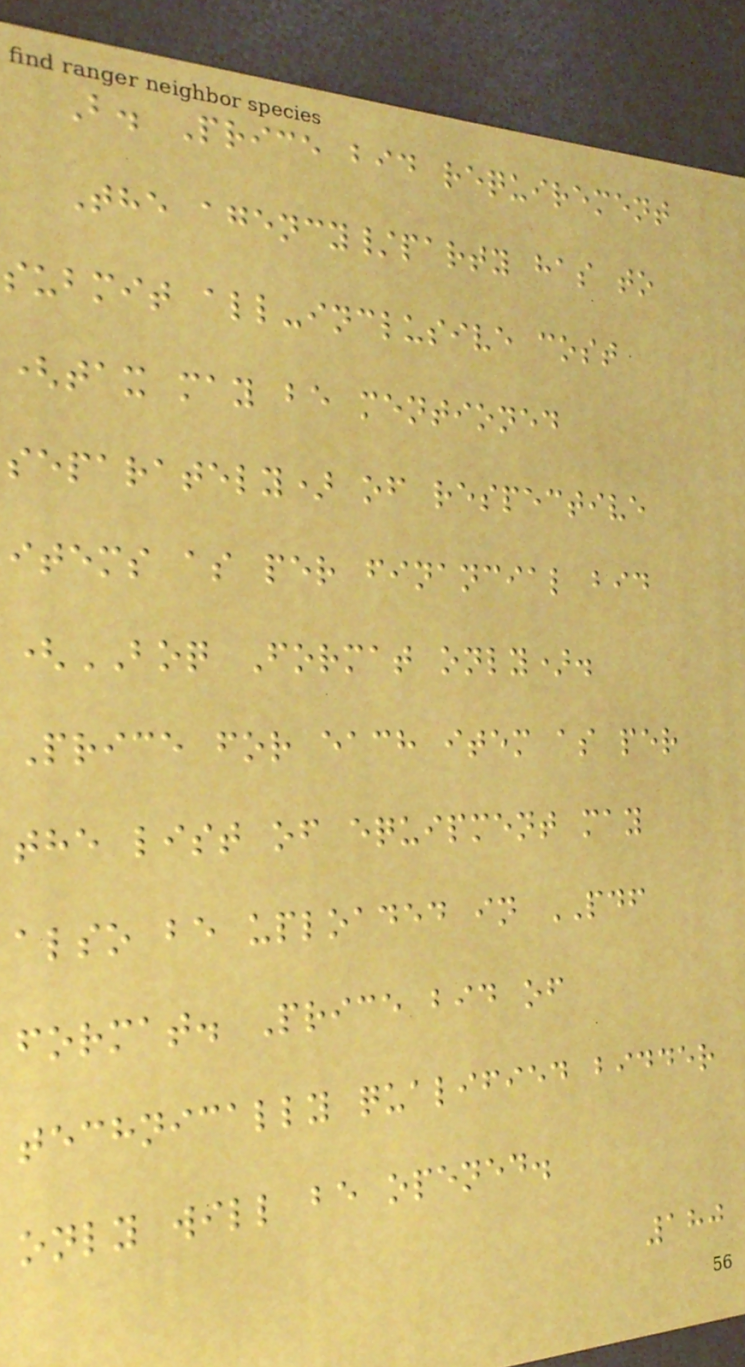B. Price bid requirement
The agency/party has to
submit all-inclusive cost
(tax may be mentioned
separately) of respective
items as per financial bid
(BOQ Format only).
Price for each item as per
the list of equipment may
also be uploaded in PDF
format. Price bid of
technically qualified bidder
only will be opened.
180
